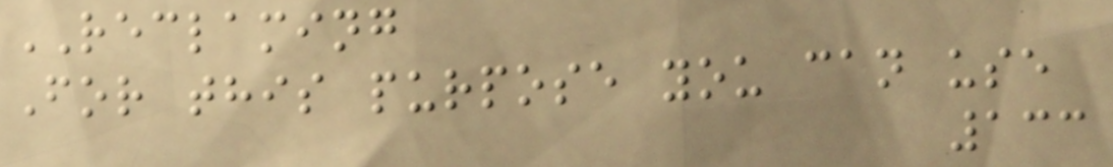RECLAMING
For this purpose you can use
133
